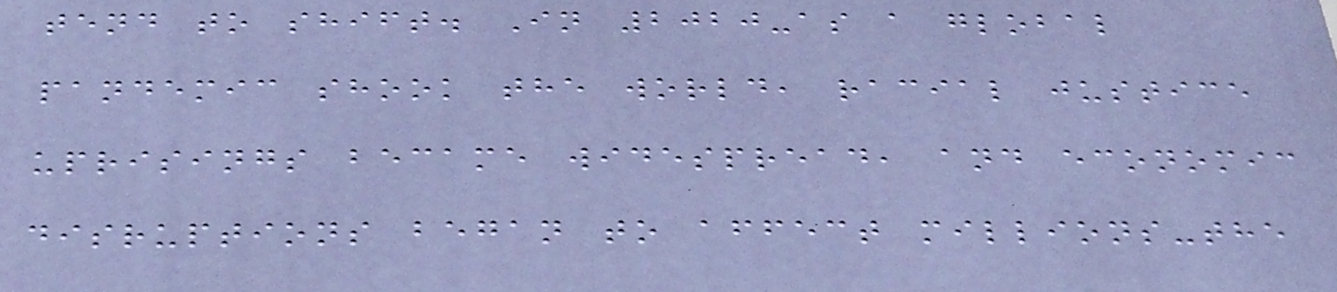tend to shift. In 2020-as a global
pandemic shook the world, racial justice
uprisings became widespread, and economic
disruptions began to affect millions-the
